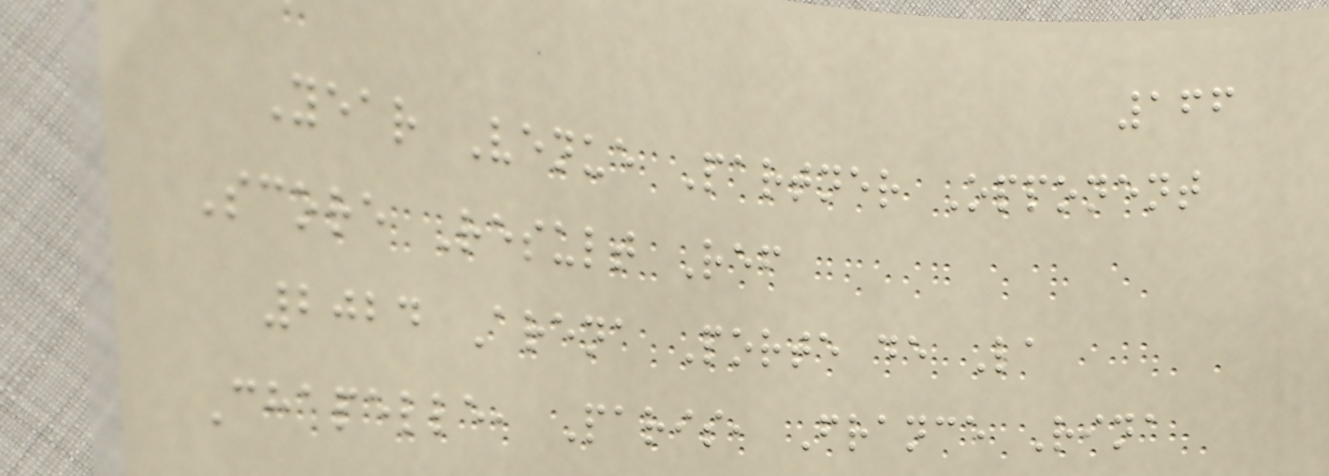166
Year Venue Partner Opponent
Score Result Ref
2024 Arena Porte de La
Chapelle, Paris, France Rina
